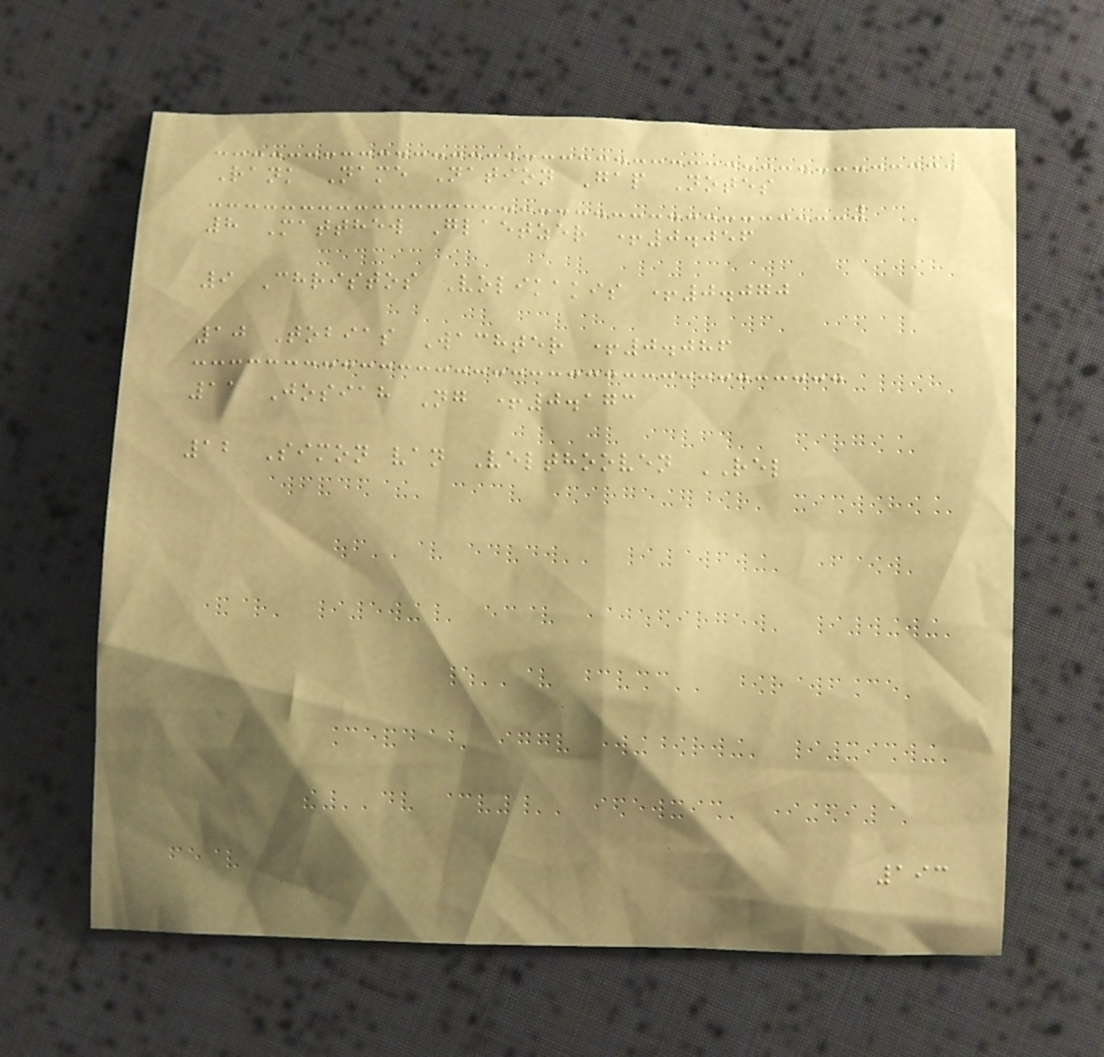Rank Name Nation Gap Notes
8 Matthew Glaetzer +0.056
9 Christos Volikakis +0.070
10 Tobias Wachter +0.086
11 Josiah Ng +0.173
12 Simon van Velthooven REL
193
